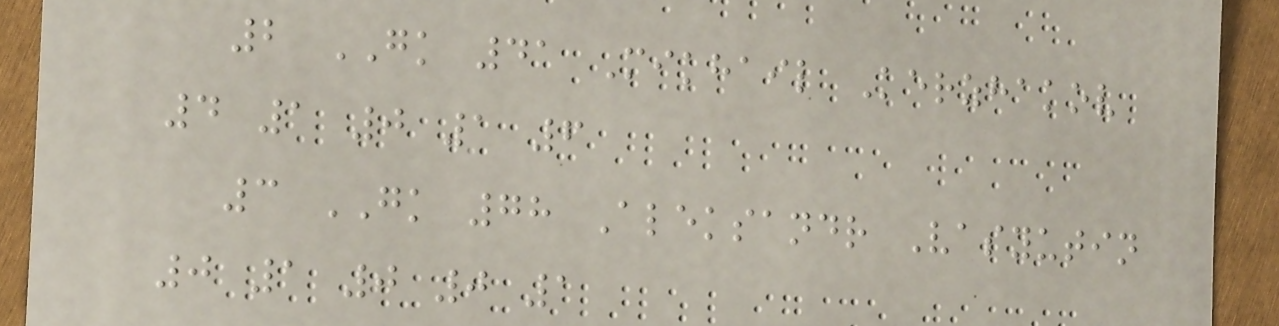2 GK 41 Mikhail Kerzhakov
4 1 0 1 6
3 GK 78 Aleksandr Vasyutin
0 1 0 0 1
